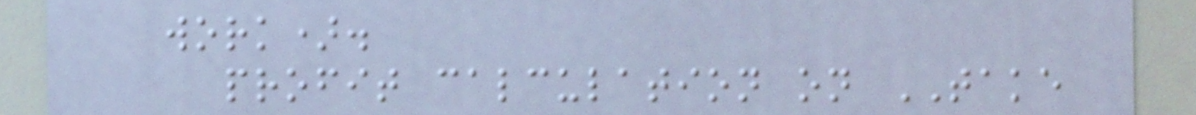work).
profit calculation on TAKE
